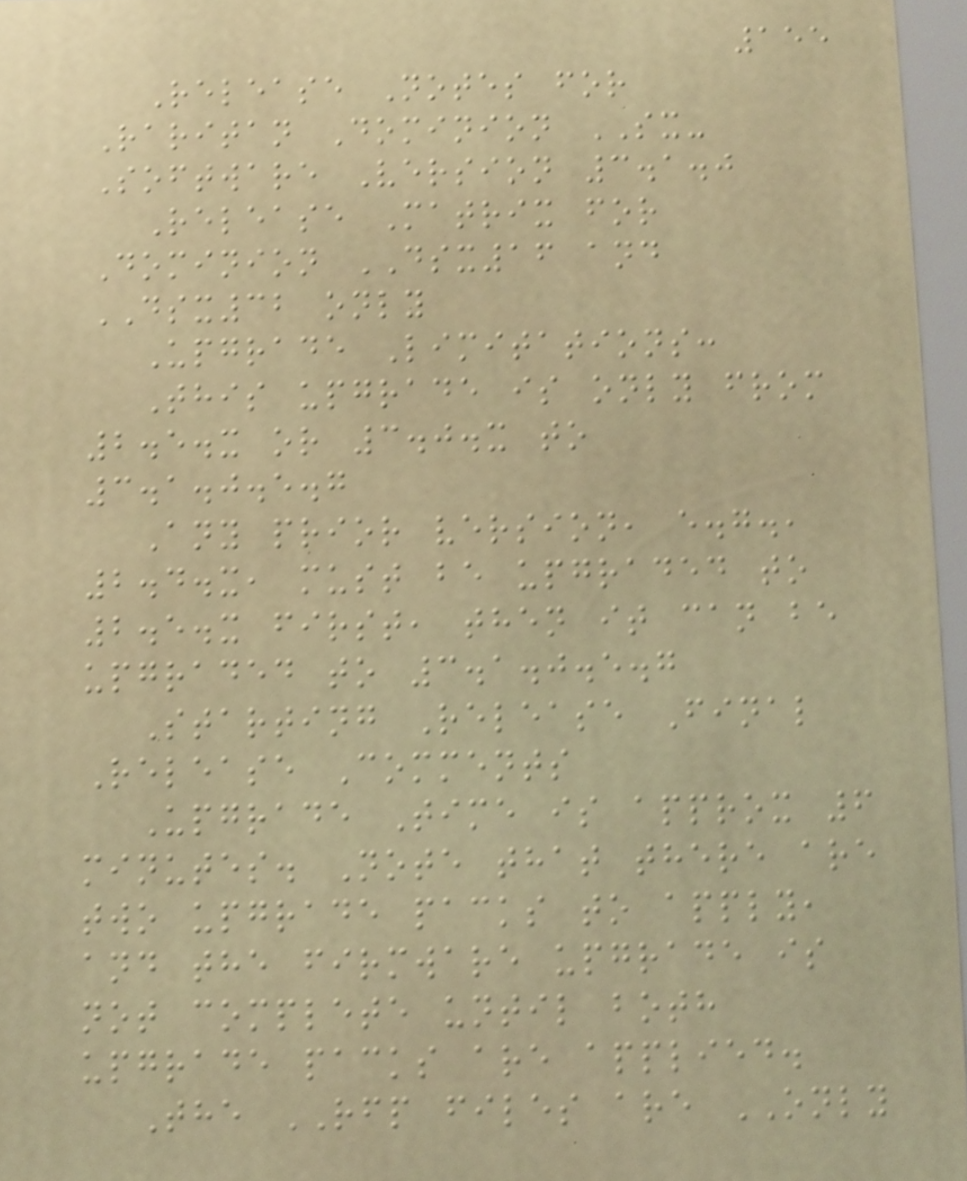155
Release Notes for
Raritan Dominion SX-
Software Version 3.1.0
Release Matrix for
Dominion DSX16 and
DSX32 only
Upgrade Limitations:
This upgrade is only from
2.5.x or 3.0.x to
3.1.0.5.7
Any prior version, e.g.,
2.4.x, must be upgraded to
2.5.x first, then it can be
upgraded to 3.1.0.5.7
Starting Release Final
Release Comments
Upgrade Time is approx 6
minutes. Note that there are
two upgrade packs to apply,
and the firmware upgrade is
not complete until both
upgrade packs are applied.
The RFP files are ONLY
